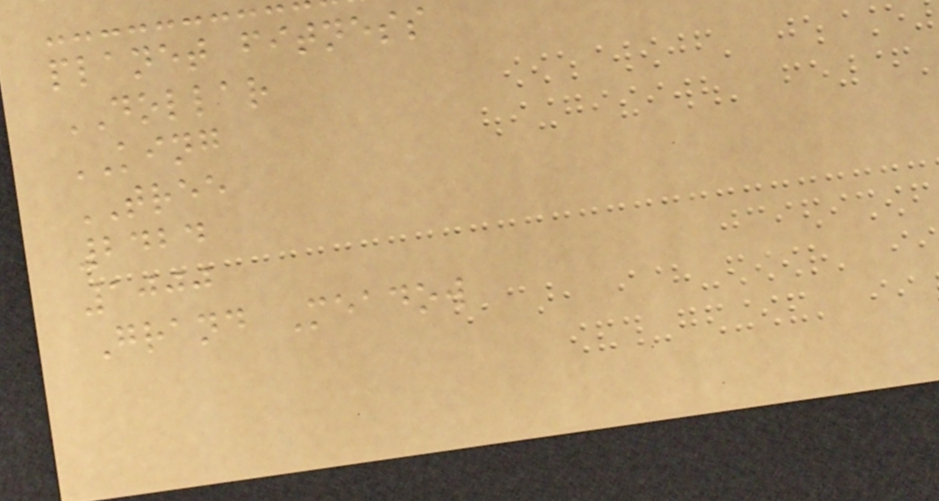planet fitness
DOLLAR
KING
TREE
2424
1000
Grand Meadow
